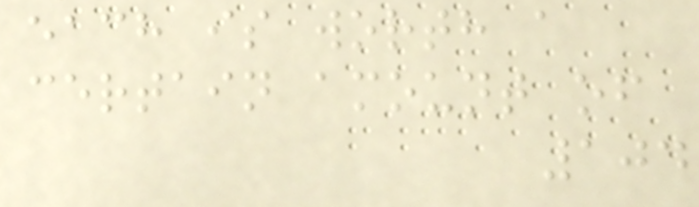each is worth a
certain amount of
104
